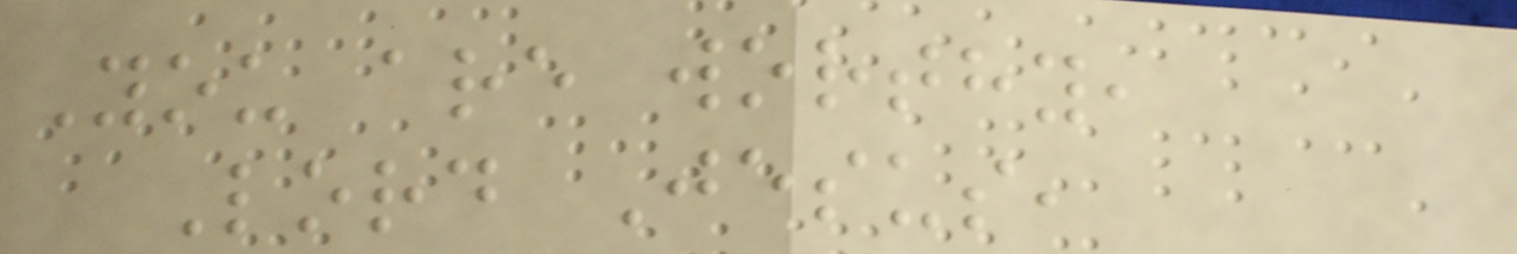You are worthy,
Lord Jesus,
